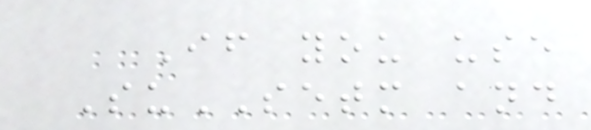If you use
SuSETM and
